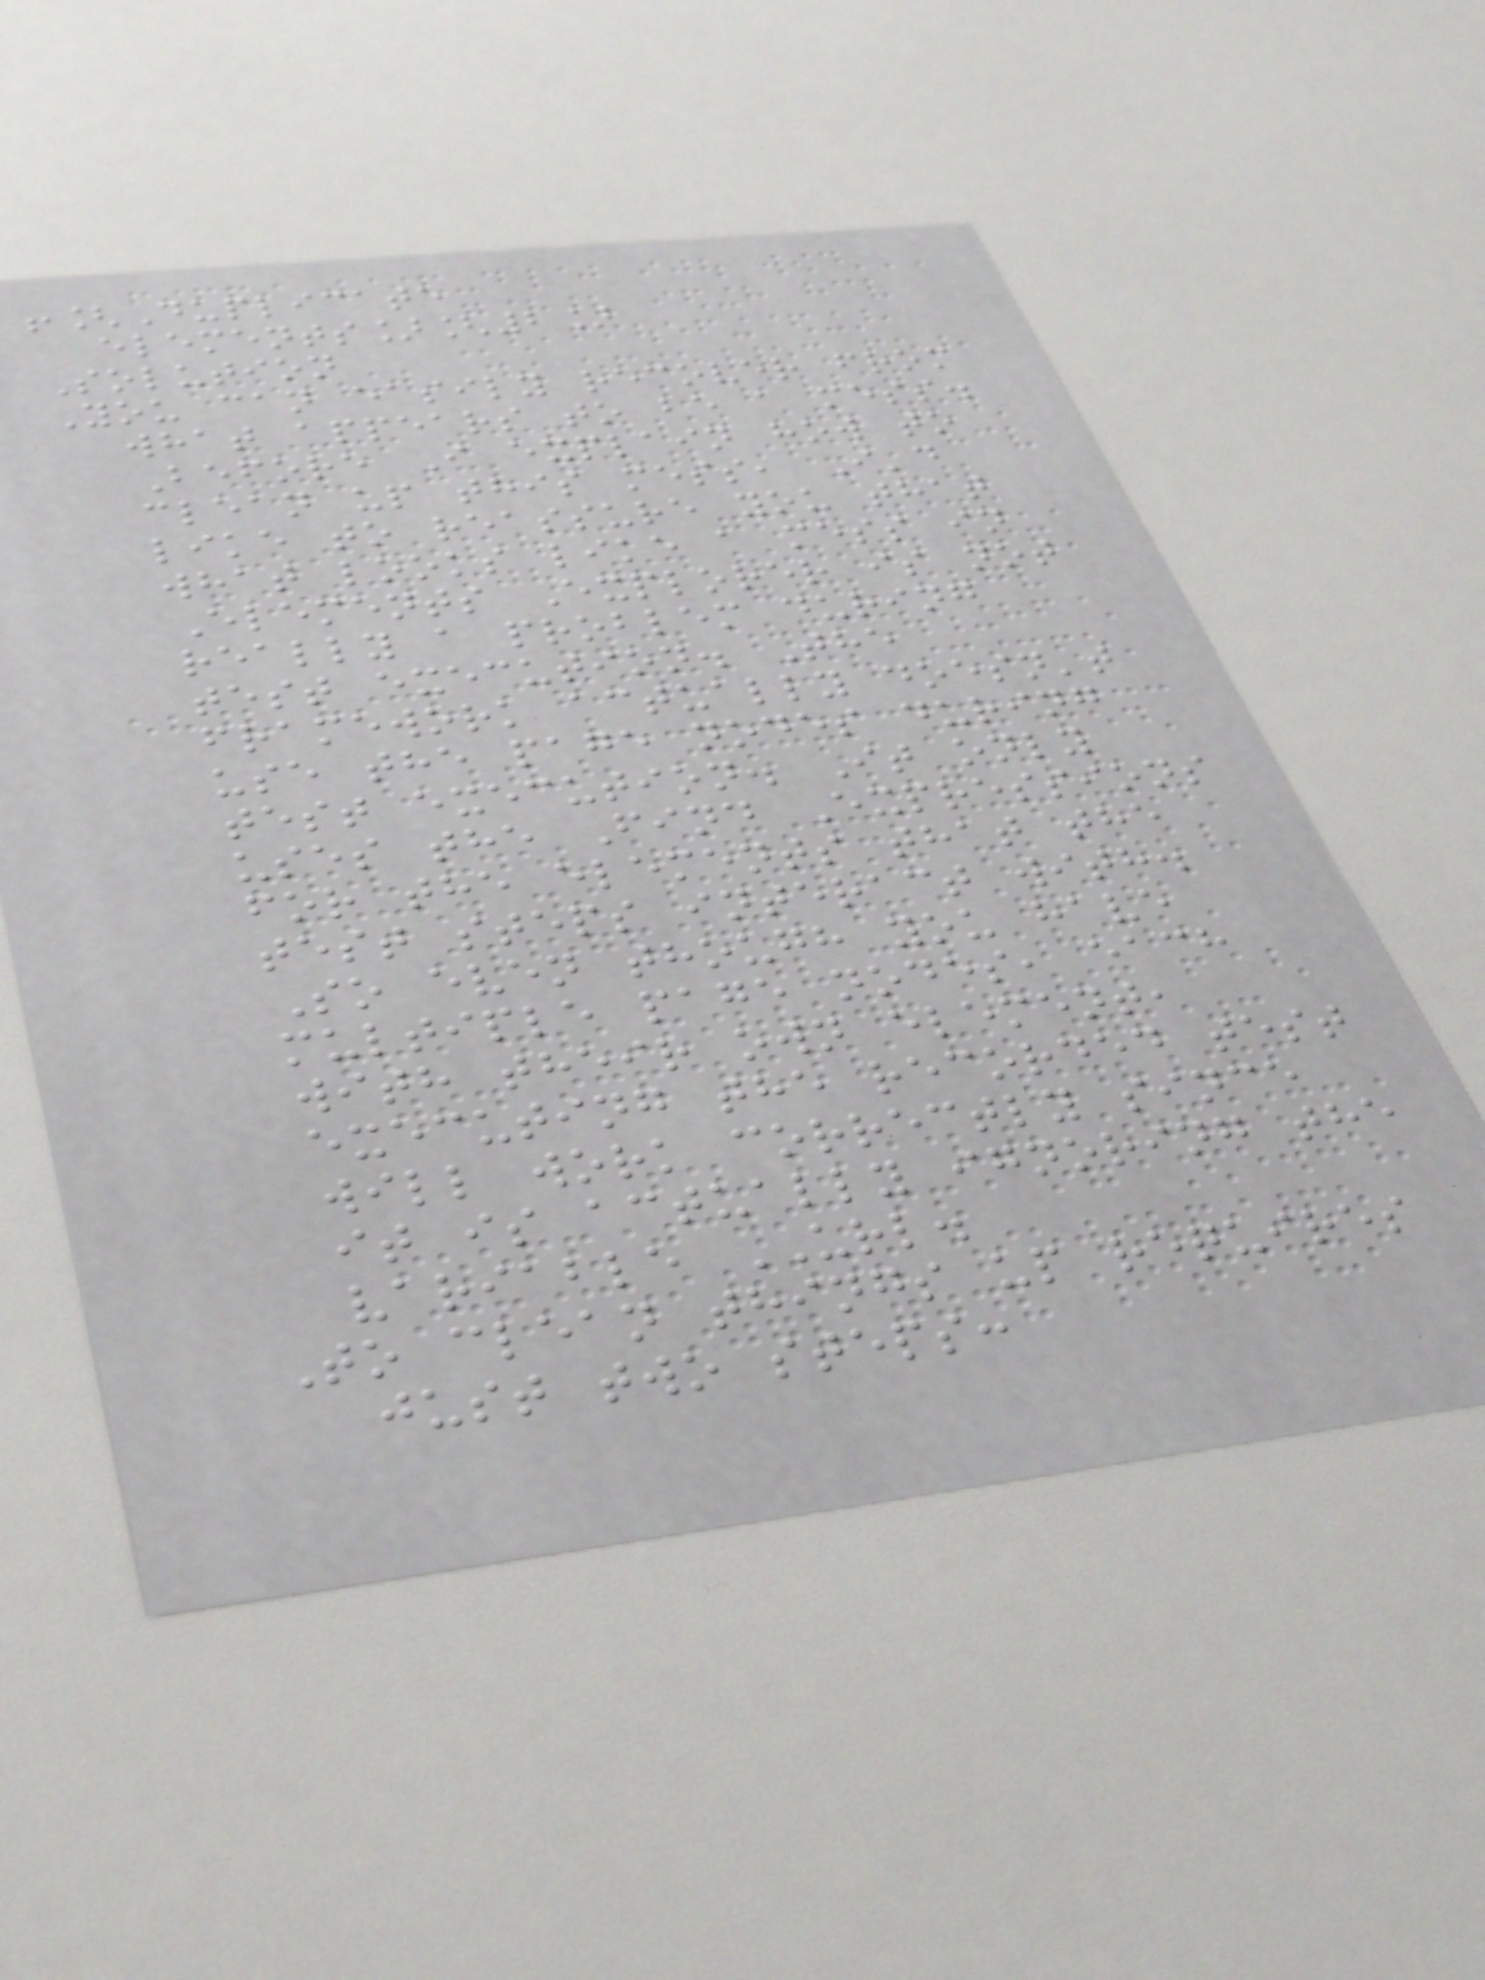![Duplicate
elements][2]
Solution
You can easily recover from
what appears to be a mess.
Before I explain how to
clean up this mess, I'd
like to reassure you that
what looks like a mess in
Elements Explorer is not
really a problem during
test execution. The
framework actually doesn't
use the page nodes during
test execution. It only
uses the Find Expressions
for the elements that the
test steps interact with.
So even though you have
multiple page nodes, each
with their own element,
executing the recorded test
will work correctly since
it is actually ignoring the
variable URL.
To clean things up requires
just two steps:
